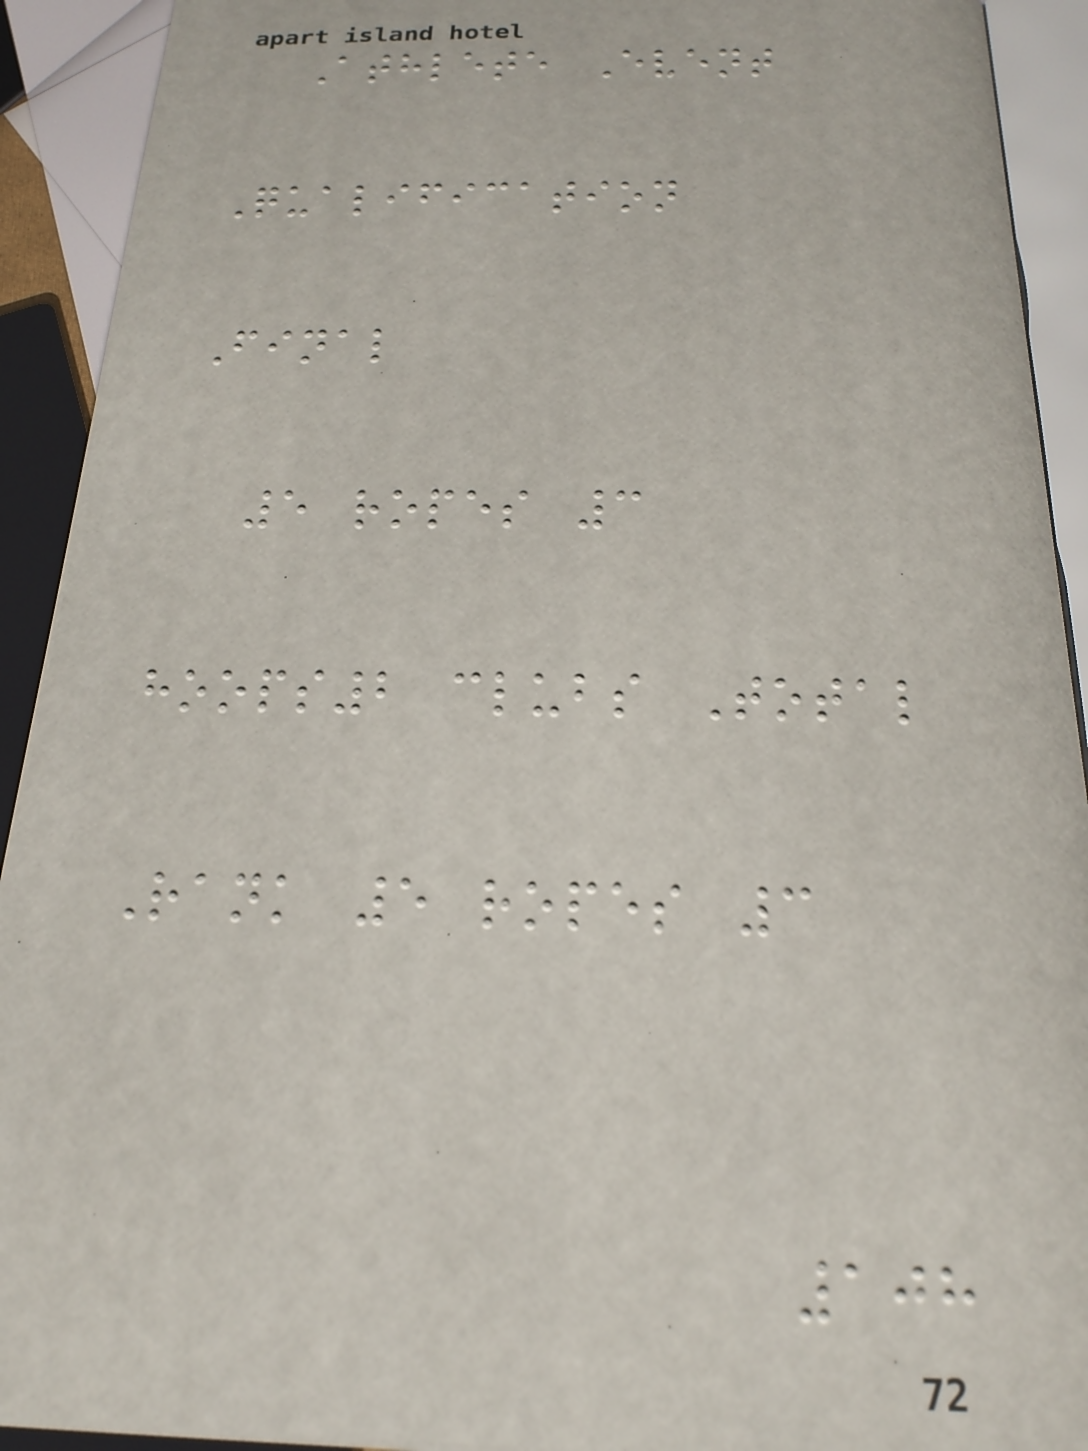Athlete Event
Qualification
Final
5 ropes 3
hoops2 clubs Total
Rank 5 ropes 3
108
